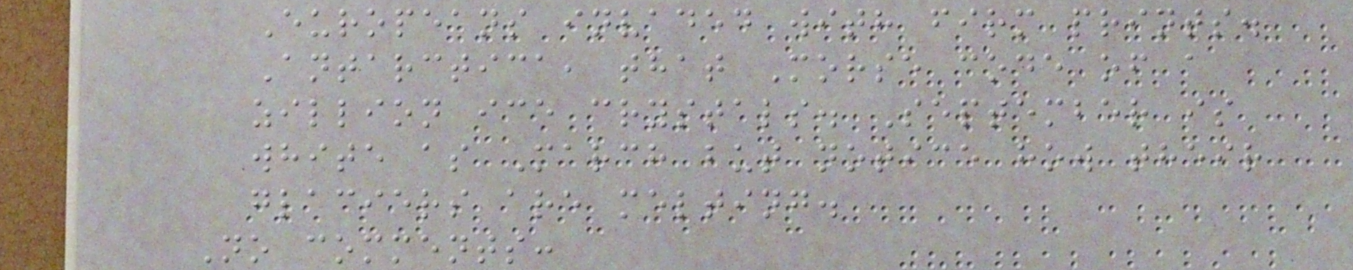Europeans invaded with firm prints.
Antarctica, that Morse code of a
zillion ice crystals. September is
white as March but notice how their
glaciers are melting.
No comments:
